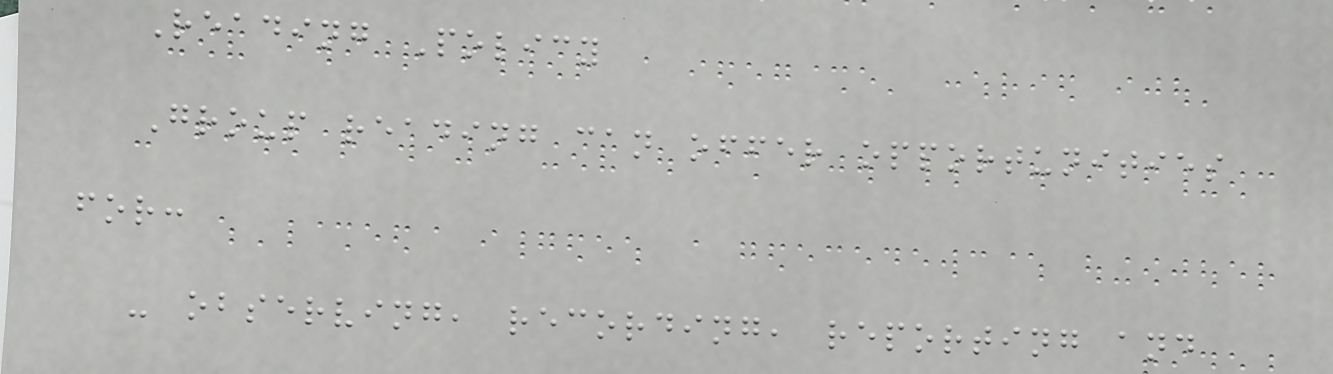Reading Policy
Group reading can offer opportunities
for:
- observing, recording, reporting and
